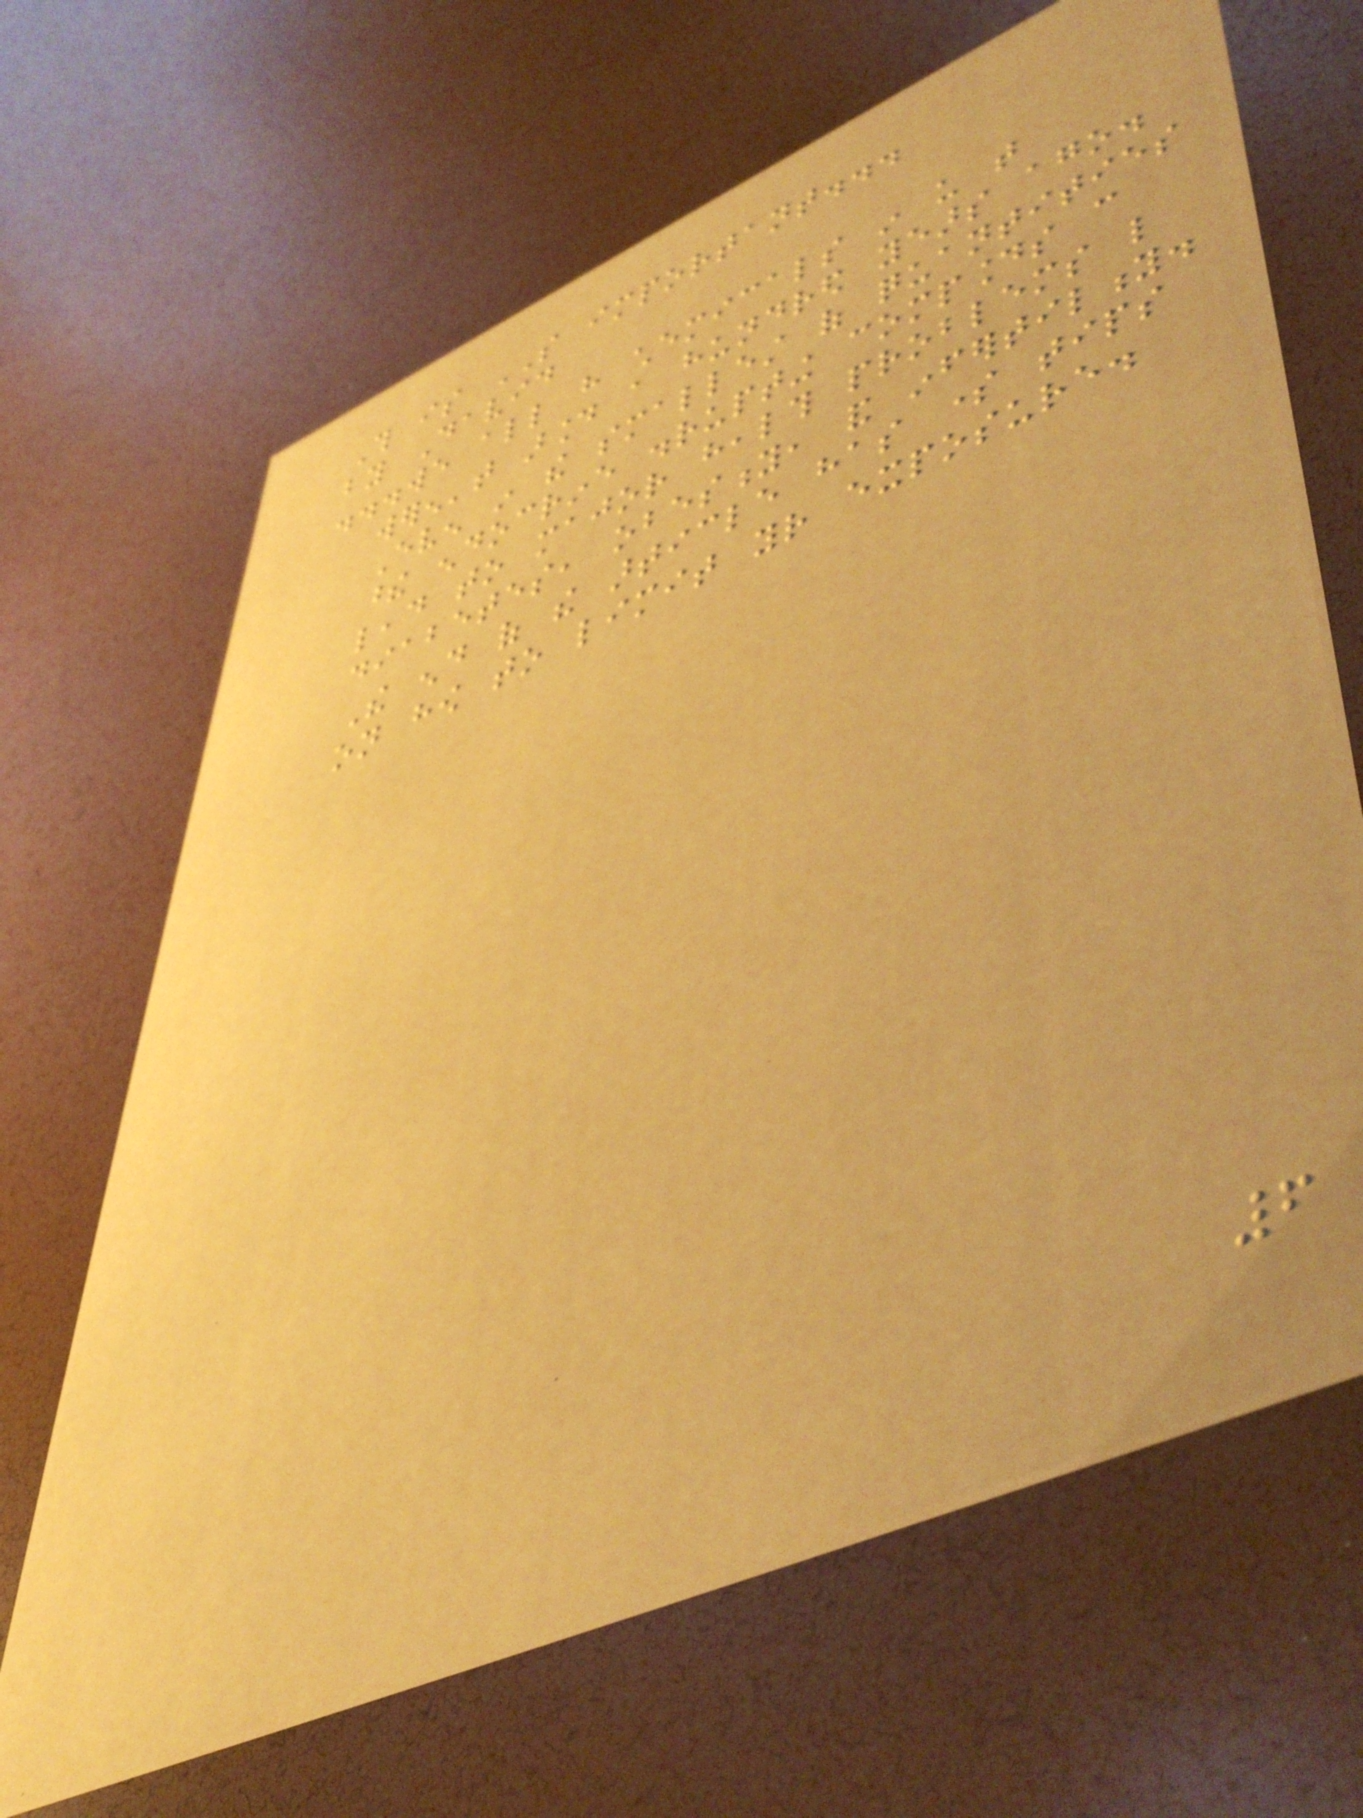This is SO important...
by David
...we all have chemicals in us that
weren't around a hundred years ago.
Even in the smallest of quantities
these endocrine disrupting compounds can
lead to major health problems like
diabetes, obesity, and infertility.
The end of the article has some tips
on how to limit your exposure.
6
